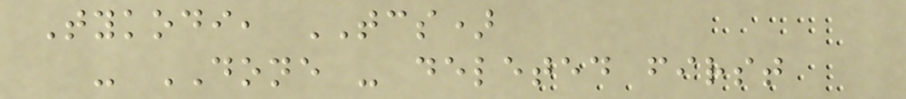Tykodi, TCS)
- DONE - deleted first
